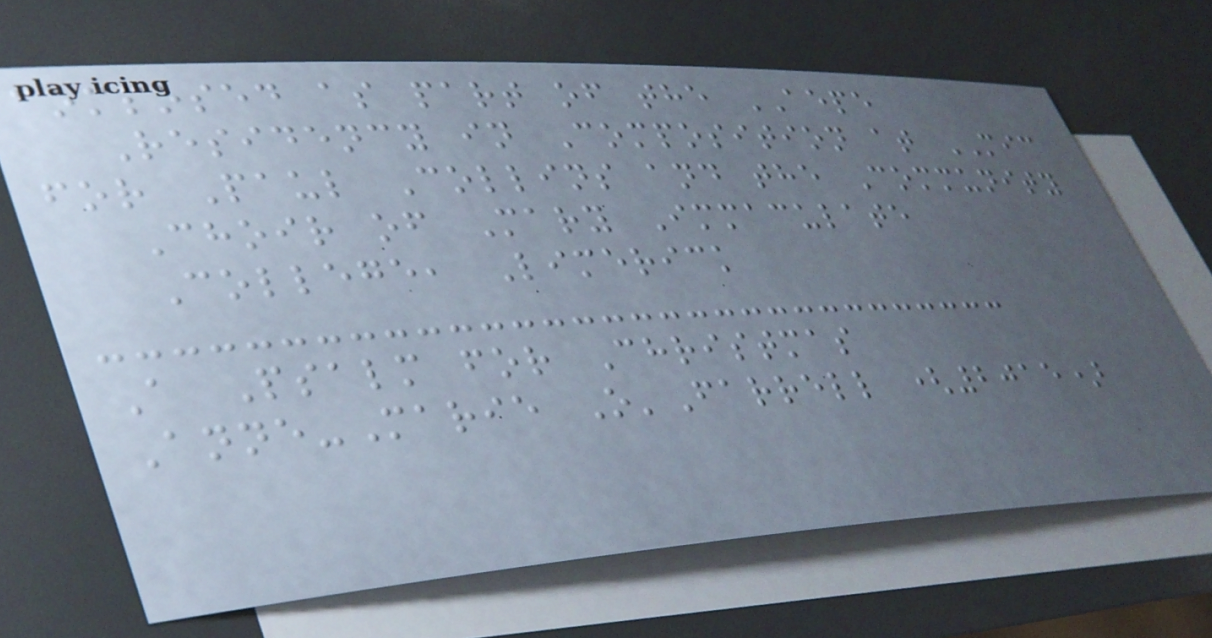composed as part of the AEPE
Residency in Composition at MIC
for Paul Collins and the Community
Choir of Mary Immaculate
College, Limerick
A Psalm for Christmas
Anne-Marie O'Farrell (2015)
